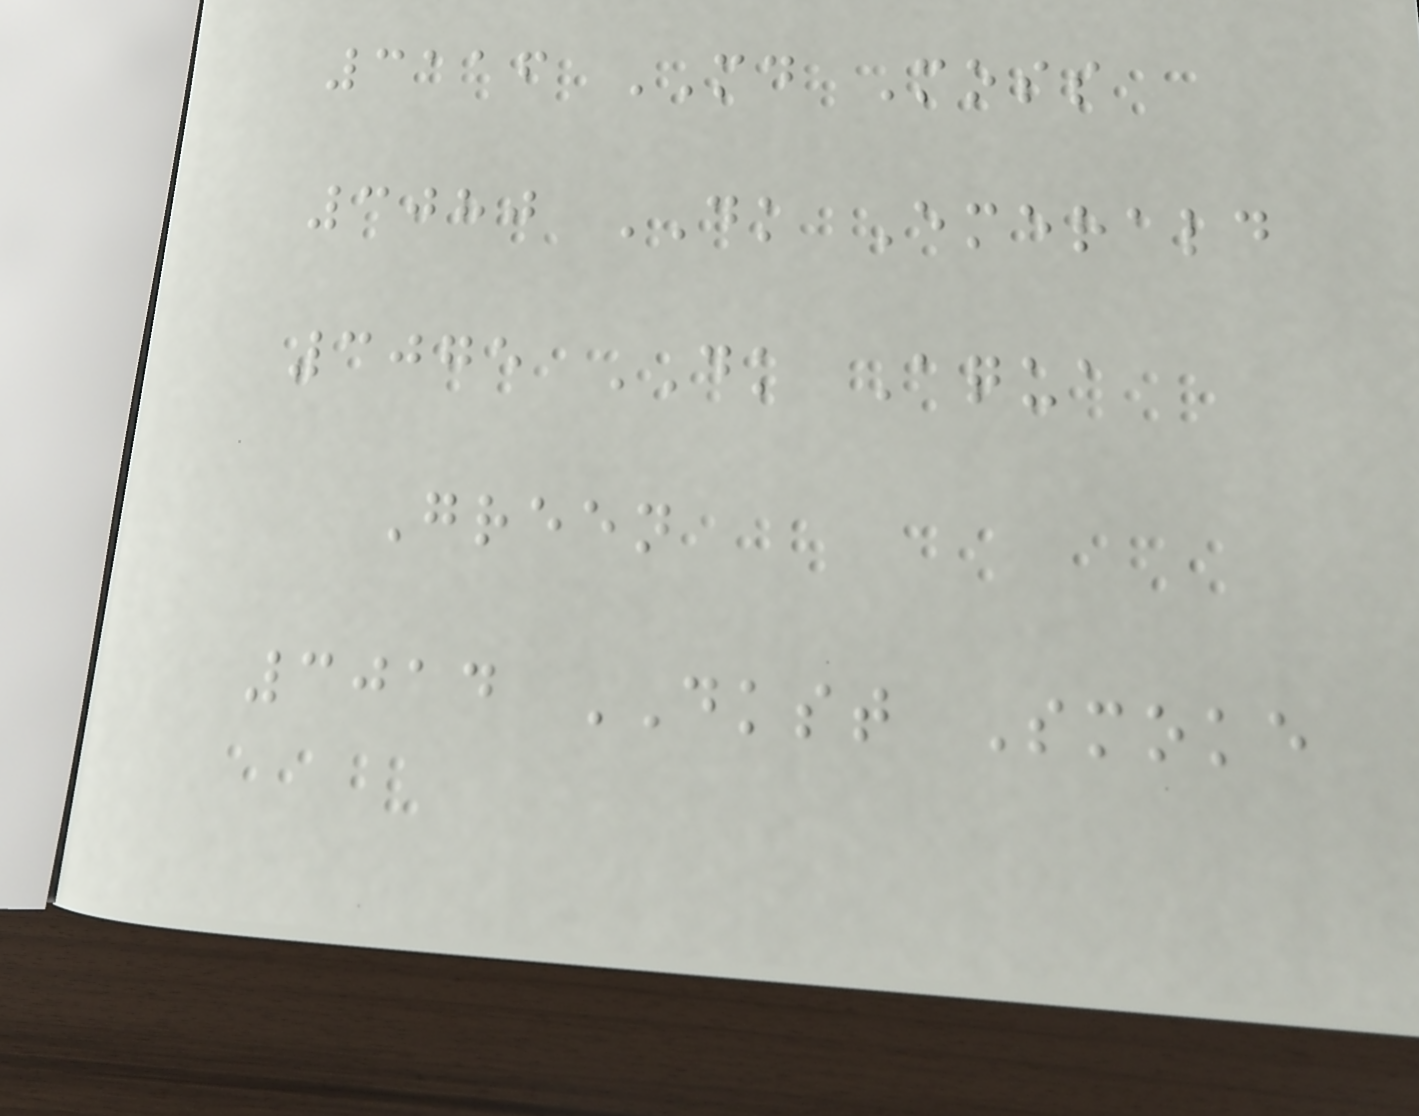3116 MD Moss
3080 DK Emerald
3075 DK Aqua
Green
3014 DKST Smoke
